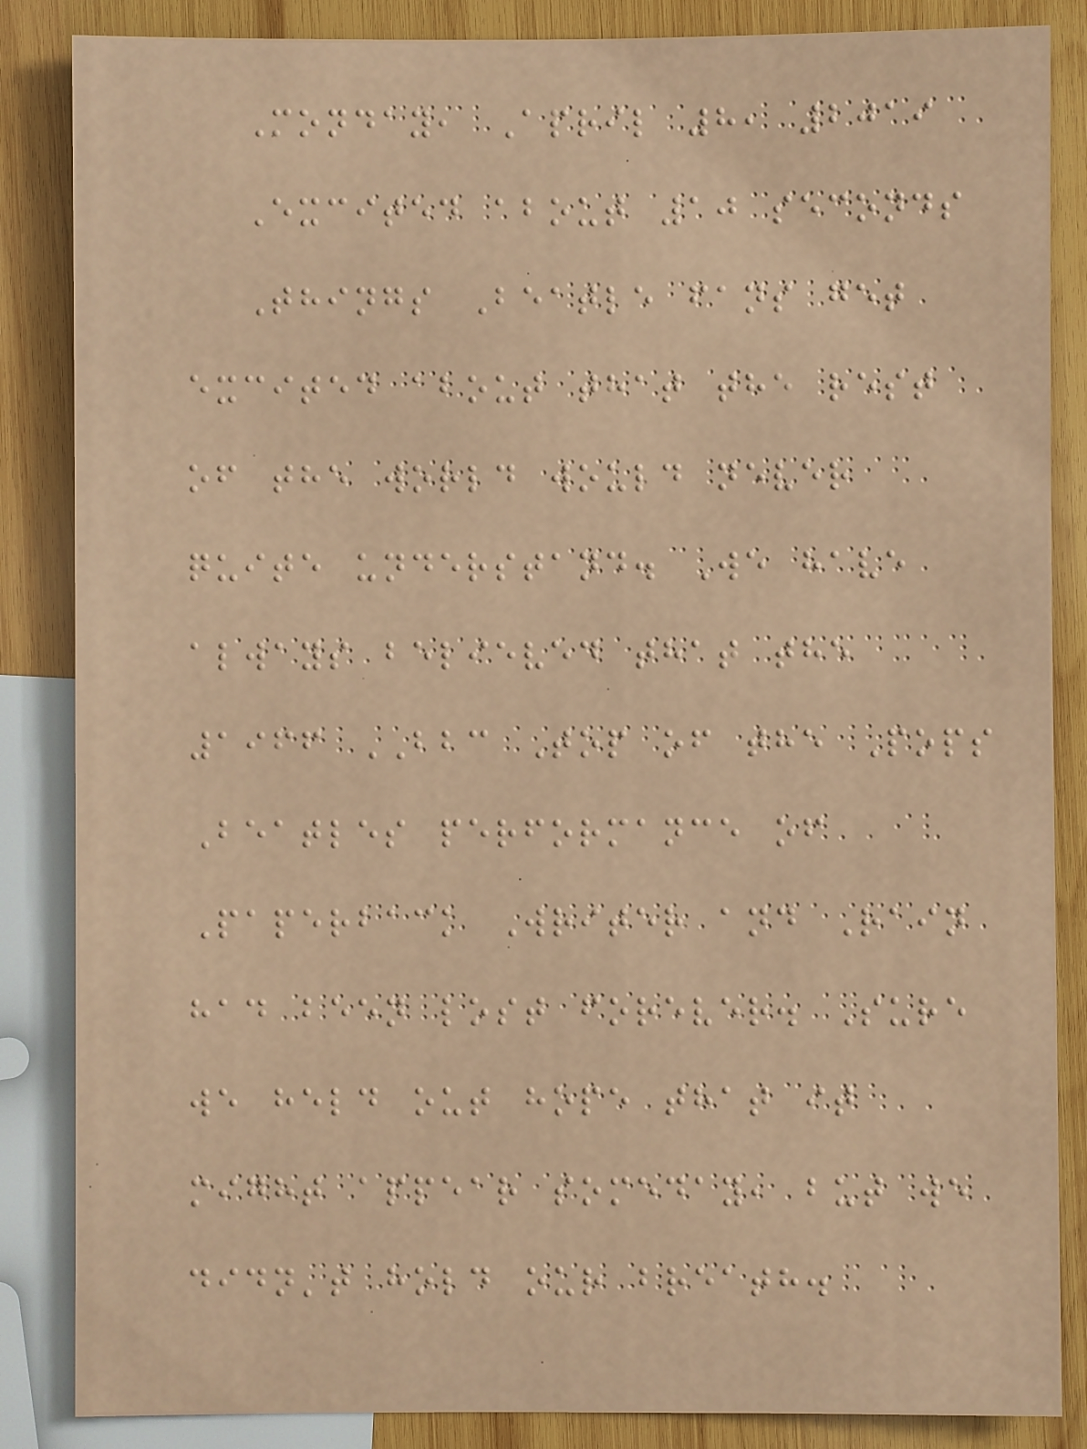Monday, April 8, 2019
Excited about 10 seconds
Things Beatle fans get
excited about that the rest
of the world would never
quite understand. We have
always believed that the
1966 BBC Top of the Pops
Beatles performance of
Paperback Writer and Rain
had been lost forever. Sure
we held out hope that it
might appear someday, but we
didn't hold our breath.
